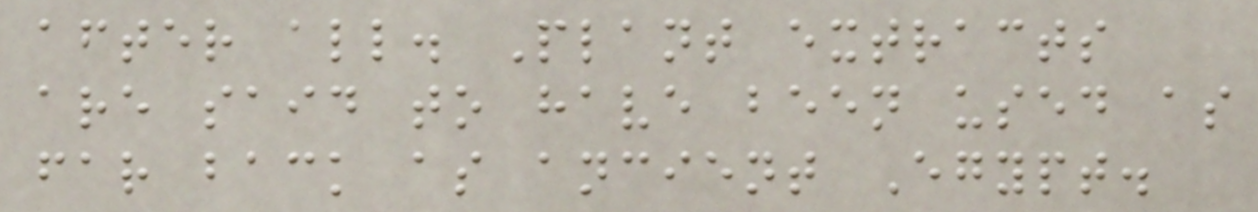after all. Plant extracts
are said to have been used as
far back as ancient Egypt.
